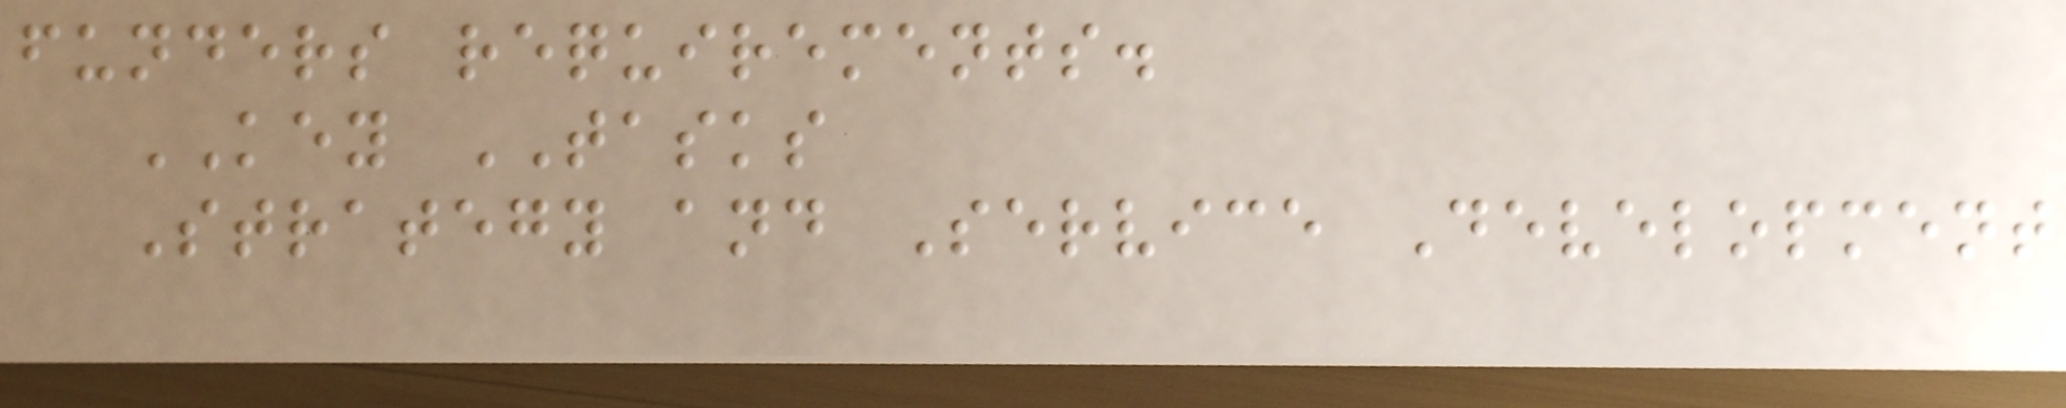funders requirements.
KEY TASKS
Strategy and Service Development
